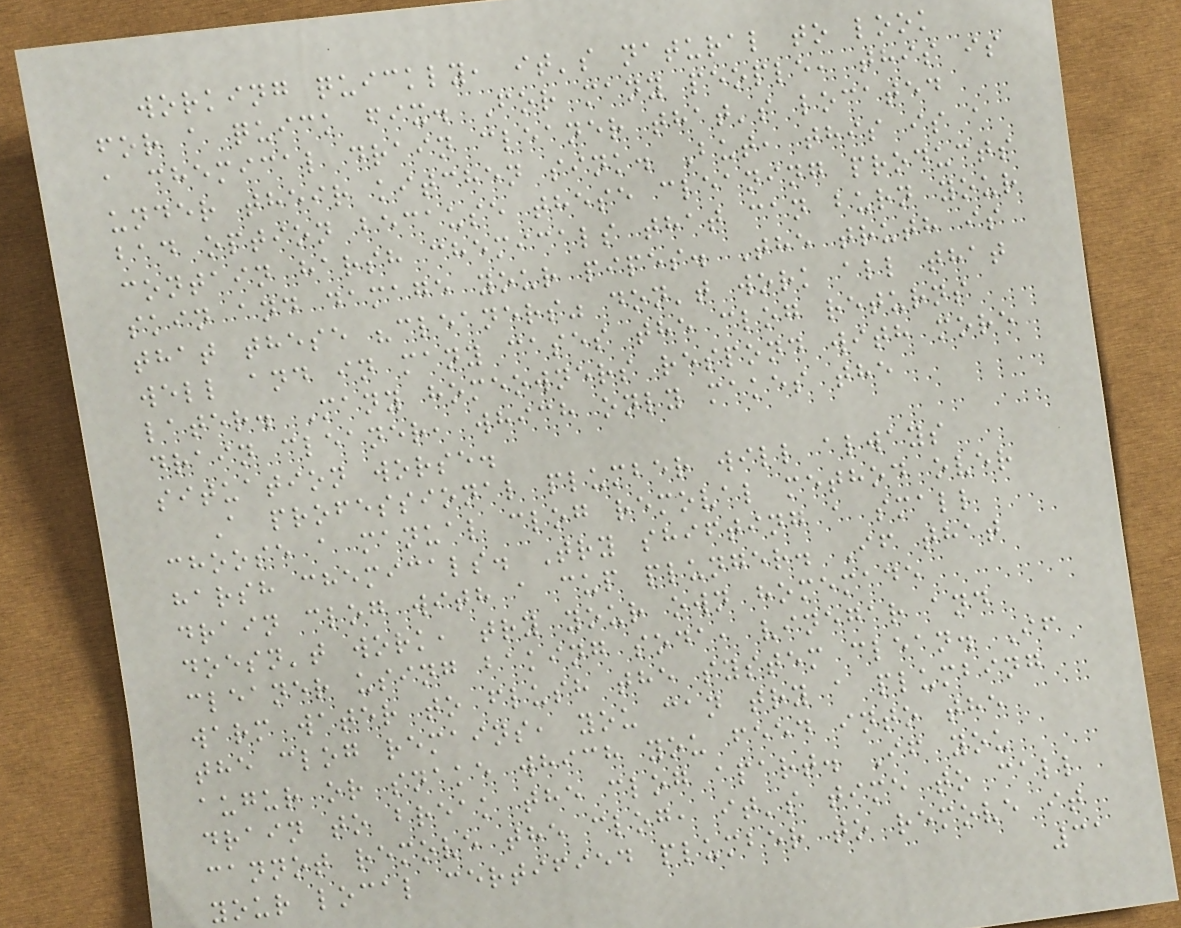working quickly, it's natural to look
for a quick fix. For many people, this is
a chemical drain cleaner that's located
under their kitchen sink. But, this is a
bad option because these cleaning products
contain harsh chemicals that can burn your
skin and damage your pipes. The truth is
that these "cleaners" don't work all that
well and in many cases the clog returns
later. Many homeowners respond with more
drain cleaner, which only makes the
situation worse.
A professional plumber will always
choose a manual clog removal method over
harsh chemicals. Try shifting a small
drain clog with a cup plunger. If that
doesn't work, try your own homemade
cleaner using baking soda, vinegar and
warm water to flush the system clean. If
the clog remains, you can try a plumbing
augur or snake which you feed into the
drain to break the clog apart. If you
cannot remove the clog, it's time to call
your local certified plumber to remove it
31
